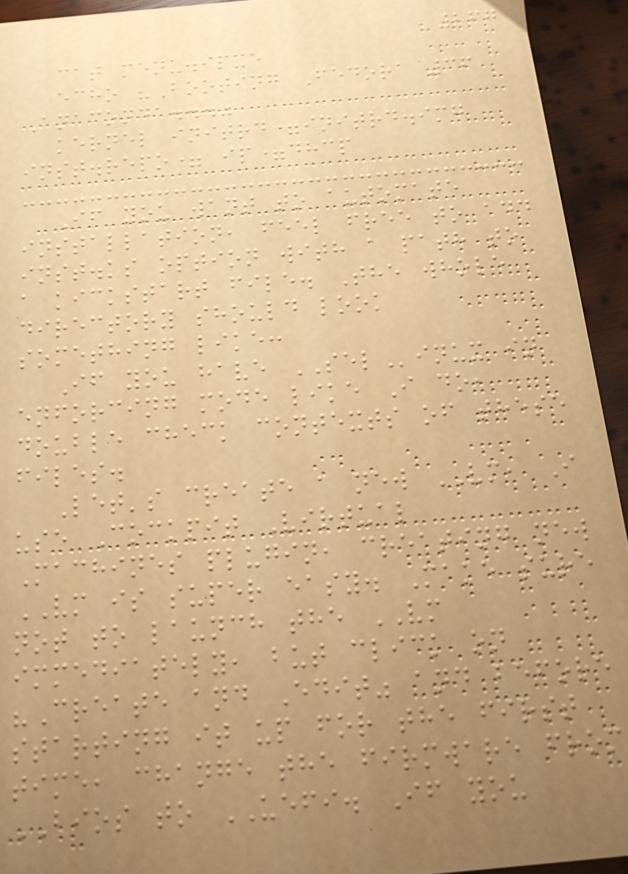267
cat menu.ipxe
echo "Booting Fedora 36
Anaconda..."
kernel initrd=initrd.img
inst.repo= ip=dhcp
If you want to automate
installation, feel free to add
inst.ks option with a path to
a kickstart file. The whole
directory should look
something like:
If you have SELinux in
enforcing mode like I do,
double check contexts of these
files.
Let's create a new VM, I
use Cockpit Virtual
Machines plugin, creating new
VM is super easy. Make sure
not to launch the VM
immediately, but click on
"Create and Edit" and before
starting it up for the first
time, change the firmware from
BIOS to UEFI. If you
